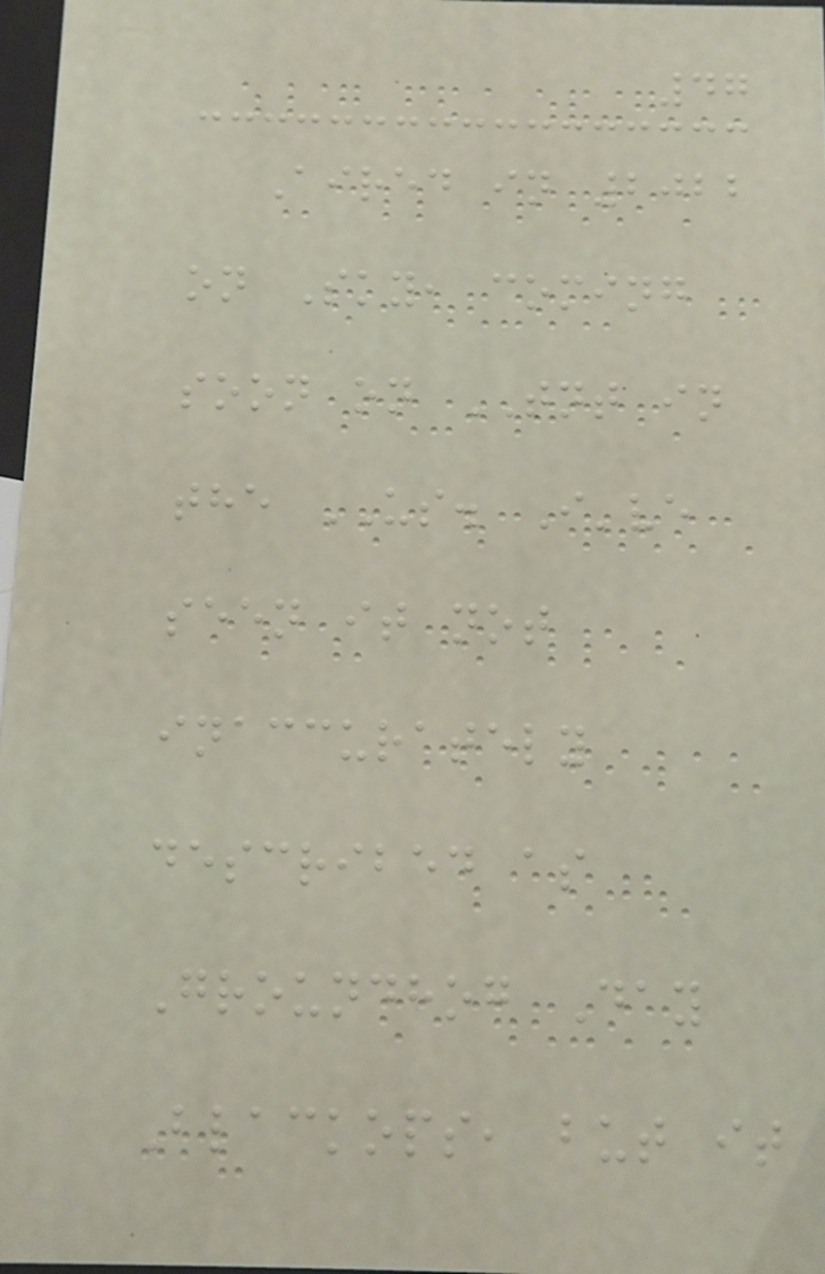47
Aired in 2022
on Sky, coming
soon on TNT in
the US. I've
seen it not
inaccurately
described as
Groundhog Day
Blackops, but it
